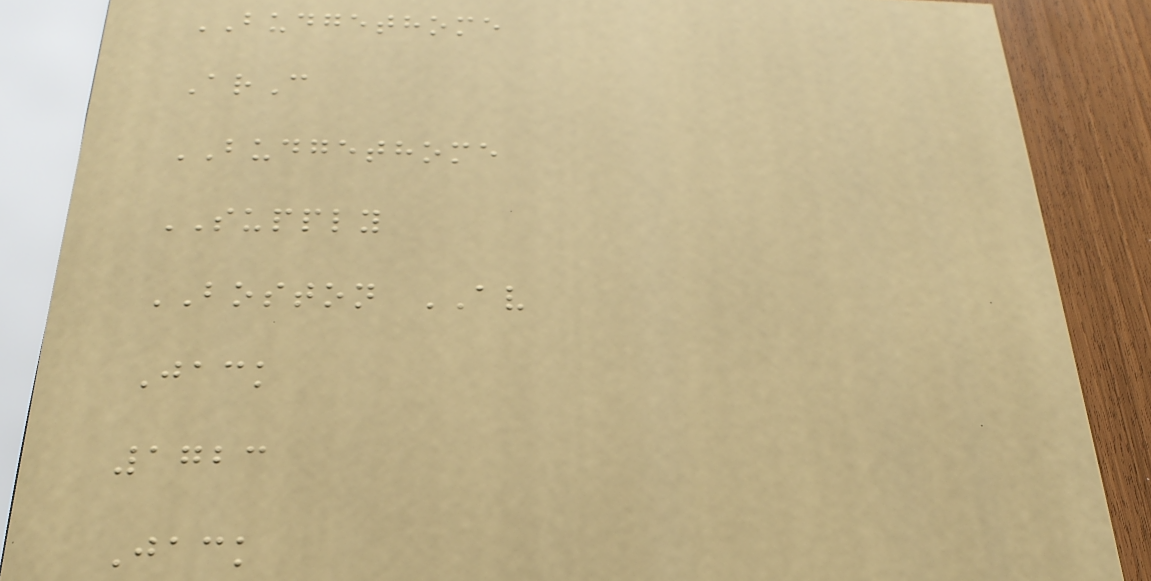BUDGETHOME
ArC
BUDGETHOME
SUPPLY
BOSTON AV
Jack
1723
Jack
